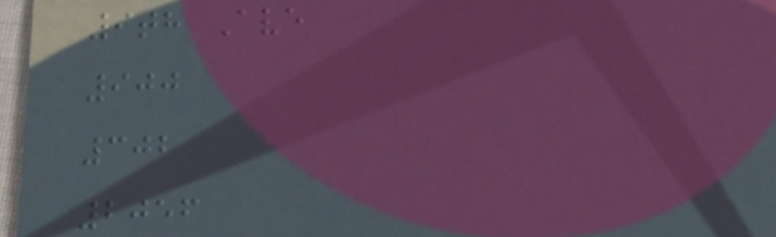9th Ave
900
302
2056
